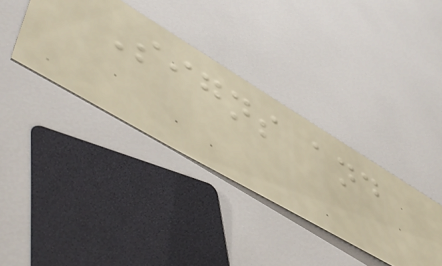Signs and
